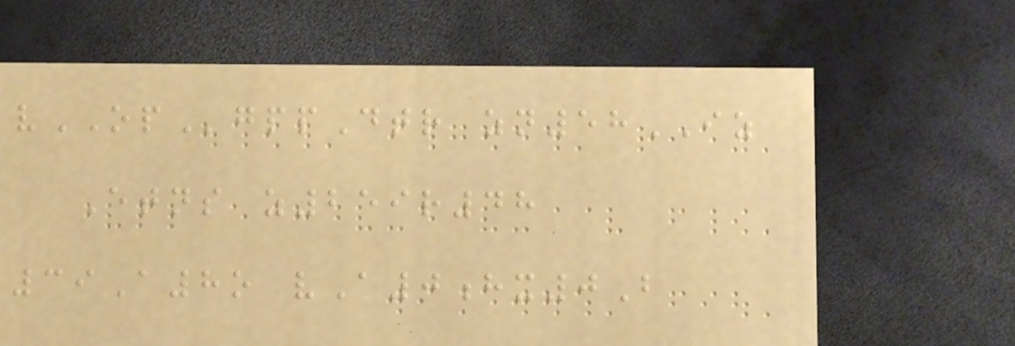vOPgppDtr zn58IZ
Etns z259r48
39A8o vA0hx0B
